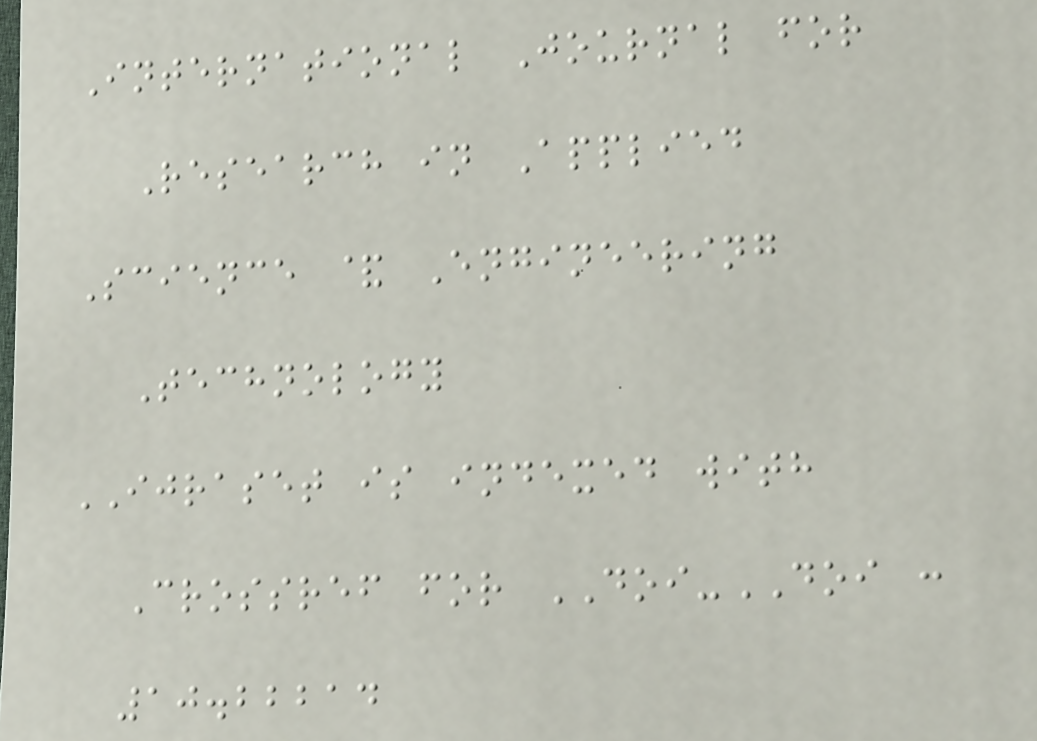International Journal for
Research in Applied
Science & Engineering
Technology
IJRASET is indexed with
Crossref for DOI-DOI :
10.22214
